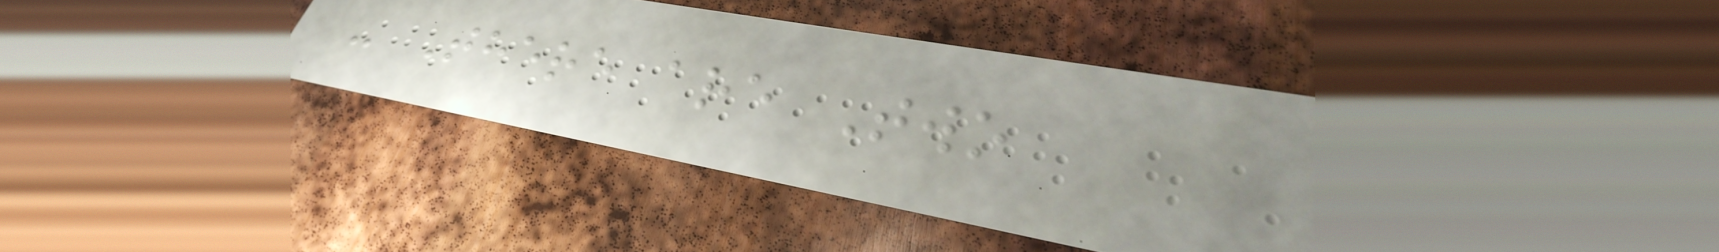- There are Two
